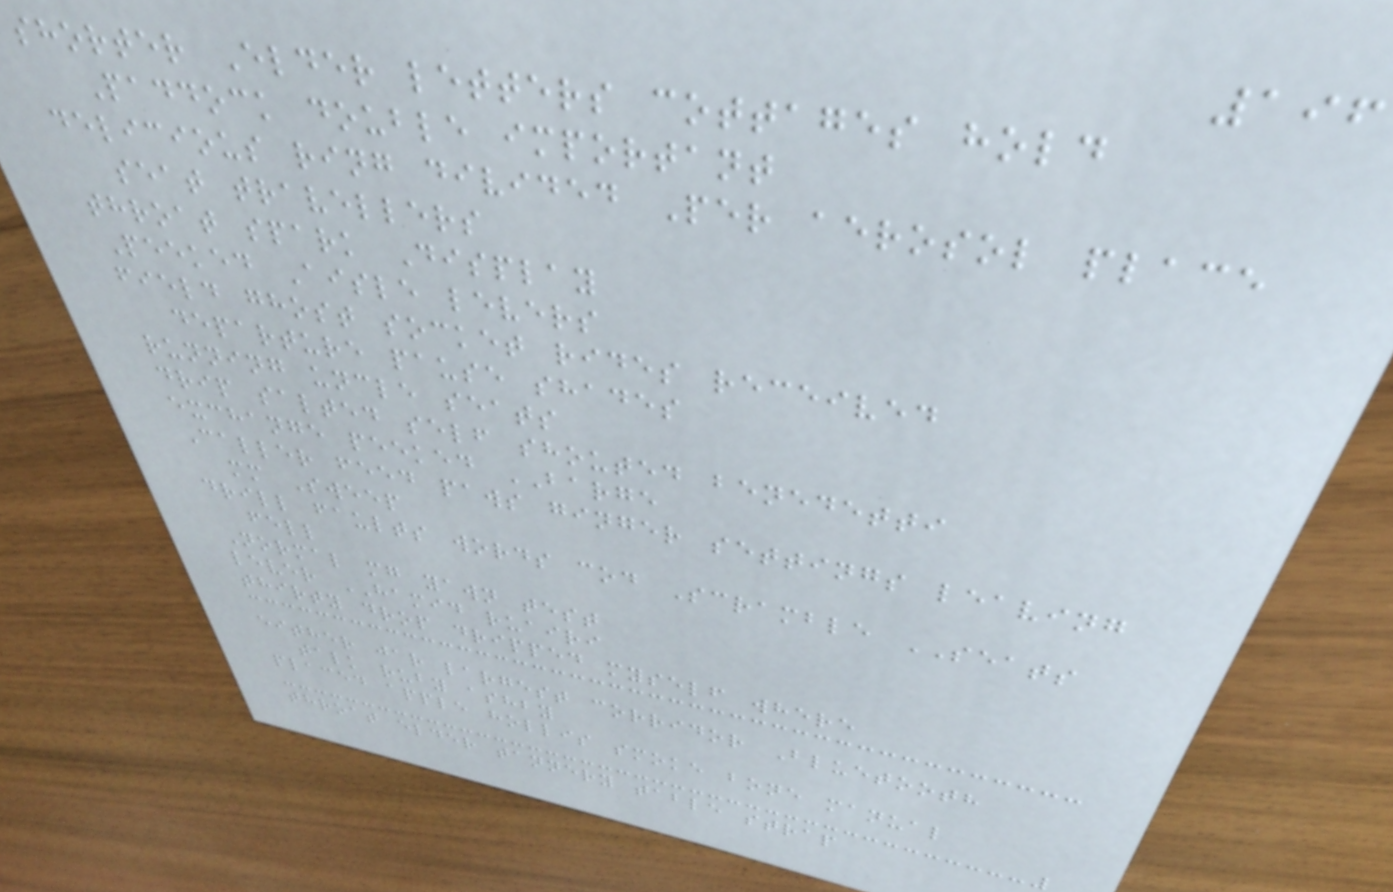196
shorter Elder letters cottages hold
Paddock double important
delicious ring divided Per aerosol place
seat travellers
throat spark Display
Peeked Aisle levers
field ghost socket rides received
departure pause shades
running uncle seats
drip salted self shouted benedetti
exchange peeked BARGE
Caller feed paws ginger settings leaving
mm Sweep
drill faults words cod Scramble SEATS
fell
Normal mg yawn test
lever HAMID ruairi
thirty drop dripped myself where
either jar largest corridor Bluetooth
talk ruby ashby
placed apple hollis smoke bone manual
throat elder tannery table strap
